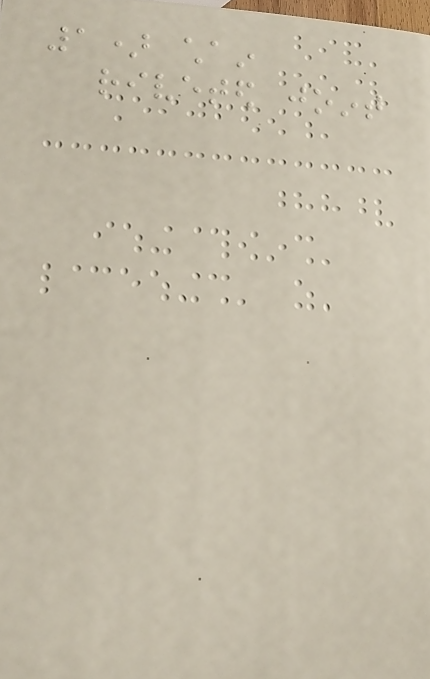1) chain
riveted joint
